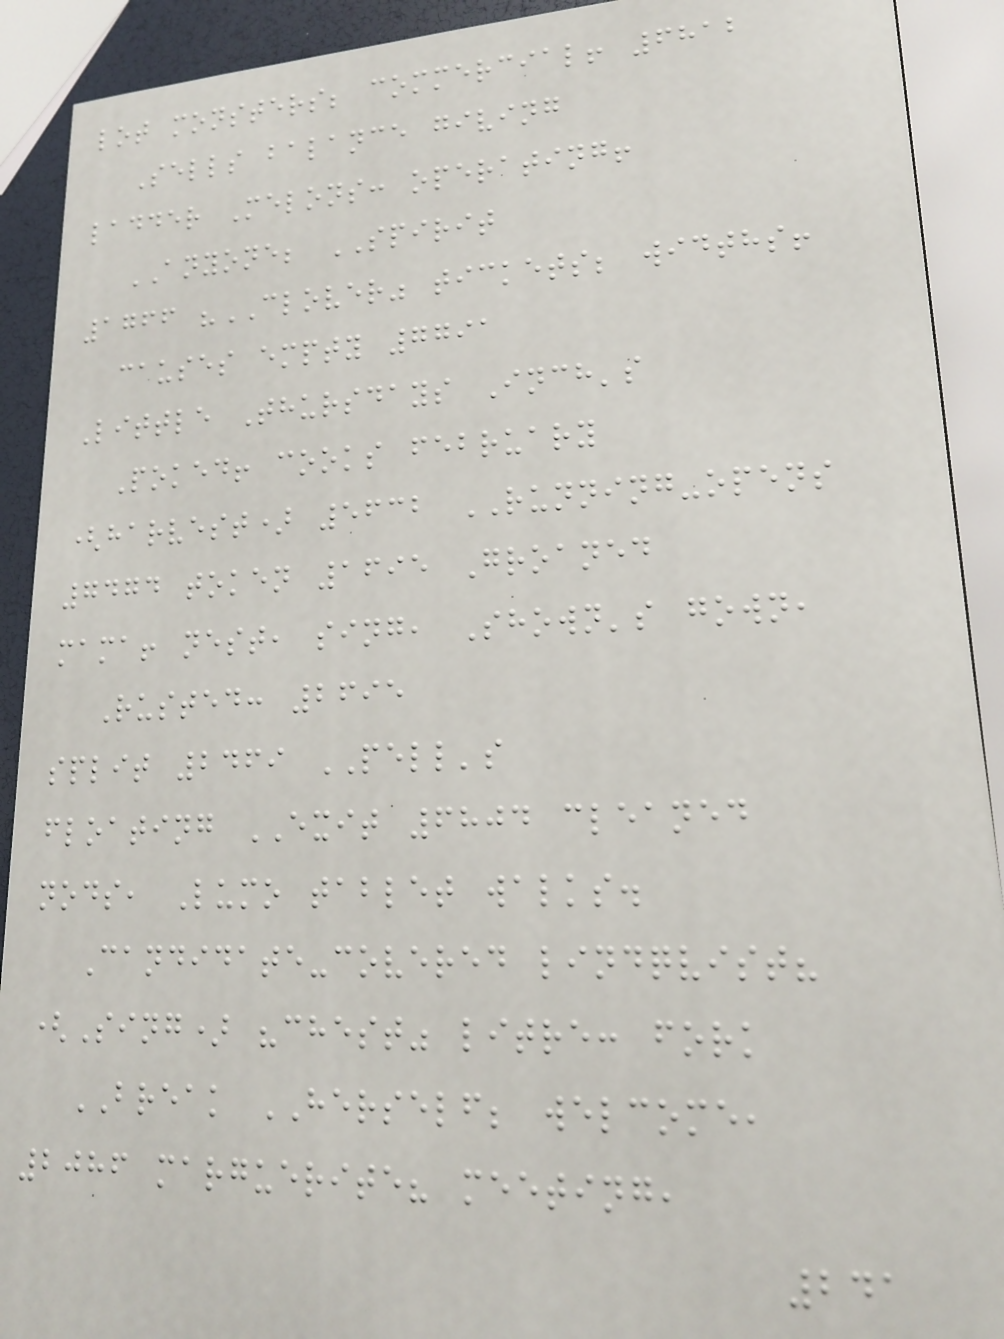lot monsters; commercial! 6812
Sells balance giving
ladder Melons: operating!
ANYONE; SPIRIT
1766 "CLOVER" tickets; widths!
causes empty 7791
Little Thursdays Inch's
Poked! cooks february
(harvest) 5632 RUNNING-opens
7474 token 1695 Groaned
mama! nest, sing, Shown's gown,
Rusted: 2695
split 2469 PELL's
floating EXIT 6804 cleaned
nods, Lumo tablet walks.
Candidate-covered lindqvist?
(Sing) "chest" litre: fork
BREAK HERSELF; welcome,
2086 marguerite? meeting,
241
